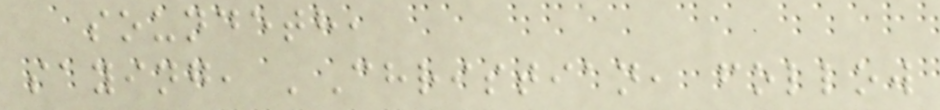soundeth,
saying, 'Christian, follow
